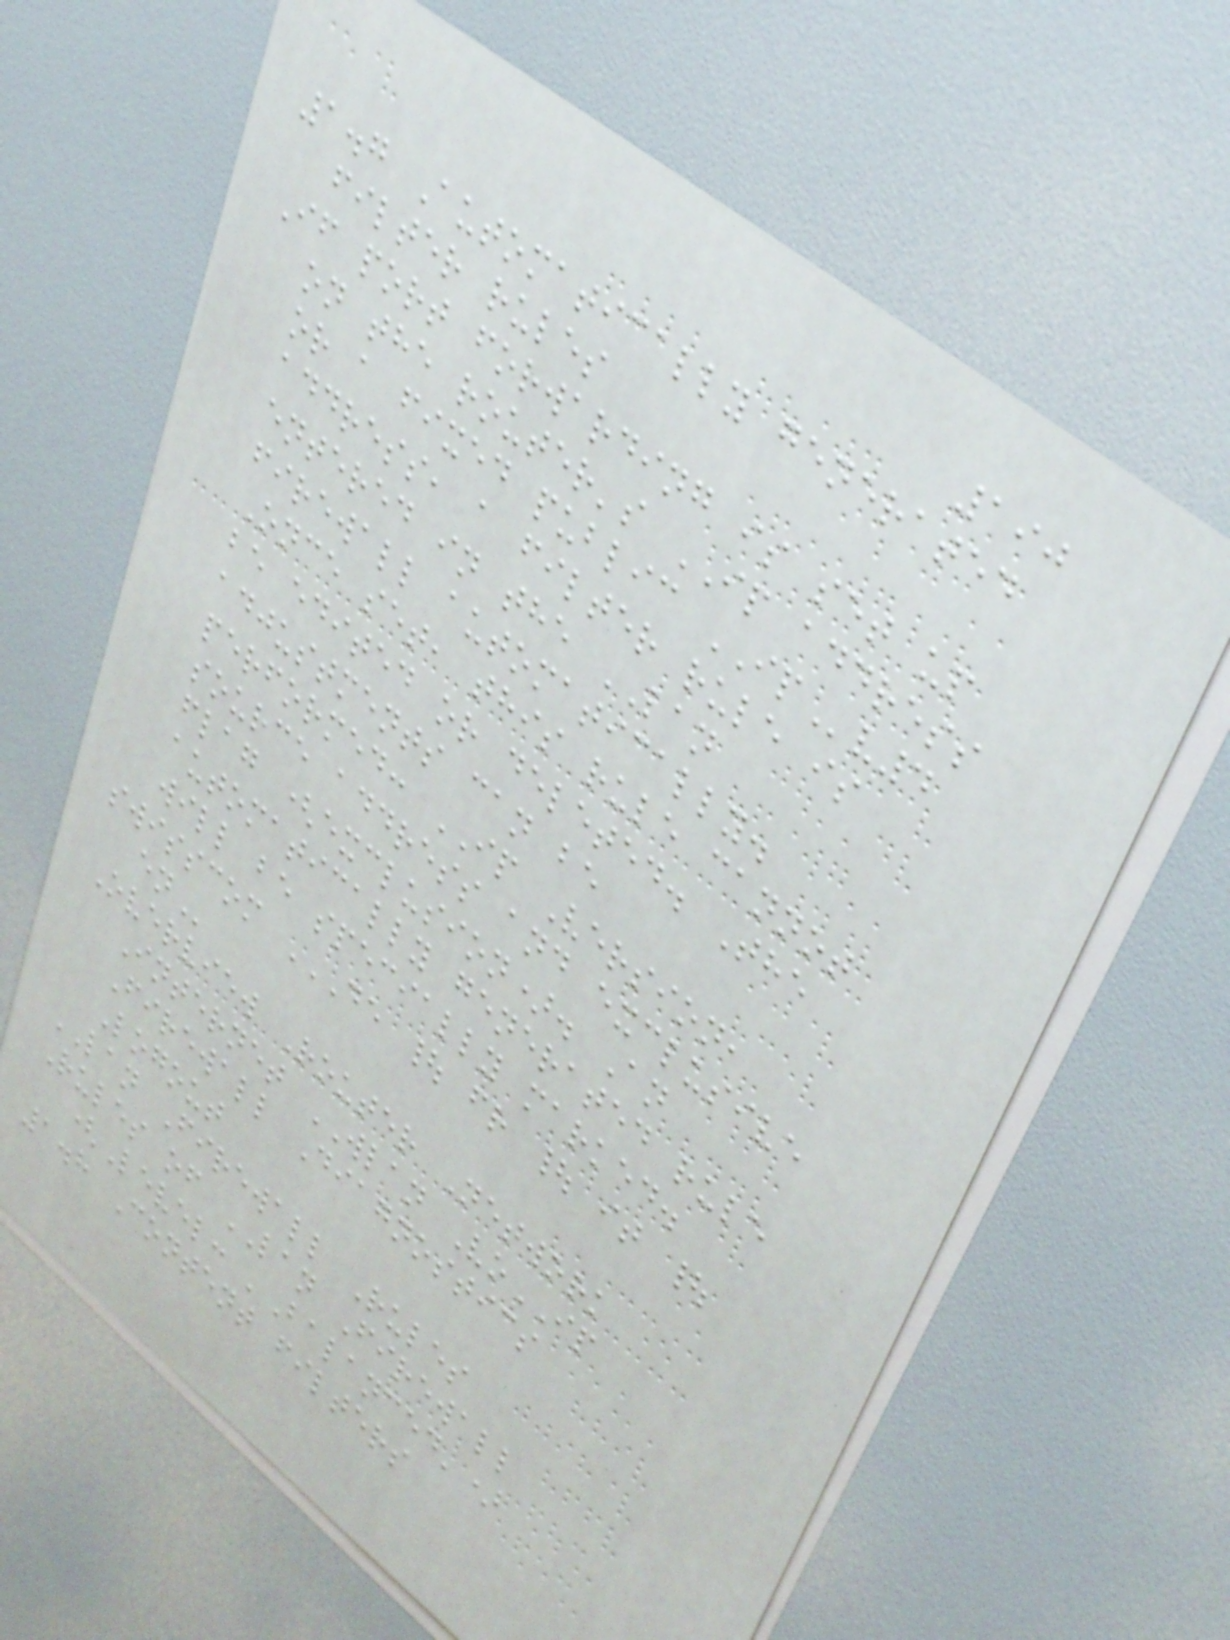190
1.7 Automatically generated
filter rules
If port forwarding is set up
on the router's IP address
or a fixed public IPv4
address, a filter rule is
entered in the LAN
firewall automatically.
Once set, this rule cannot
be edited or deleted. The
adjustments can be
performed: IP Version,
source address and exclusive
flag (exclusion). An
automatically generated rule
will be specially marked.
swisscom DE | FR | IT |
EN
Overview Router Network
Internet WLAN VoIP
Firewall Diagnostics
Logout
LAN Firewall Rules
Rules of LAN Firewall
(Level: 'Balanced')
1.8 Content filters
